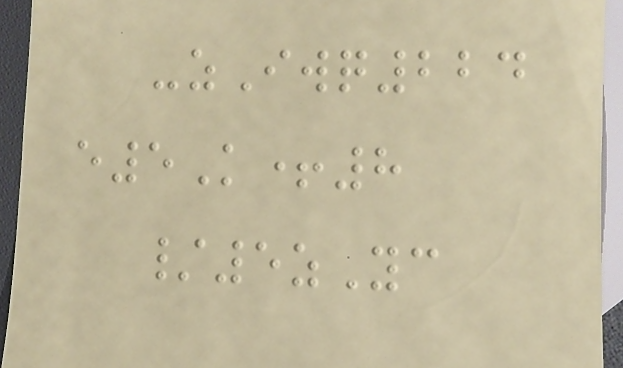-zIwq224
e5K+8
/5zYc
